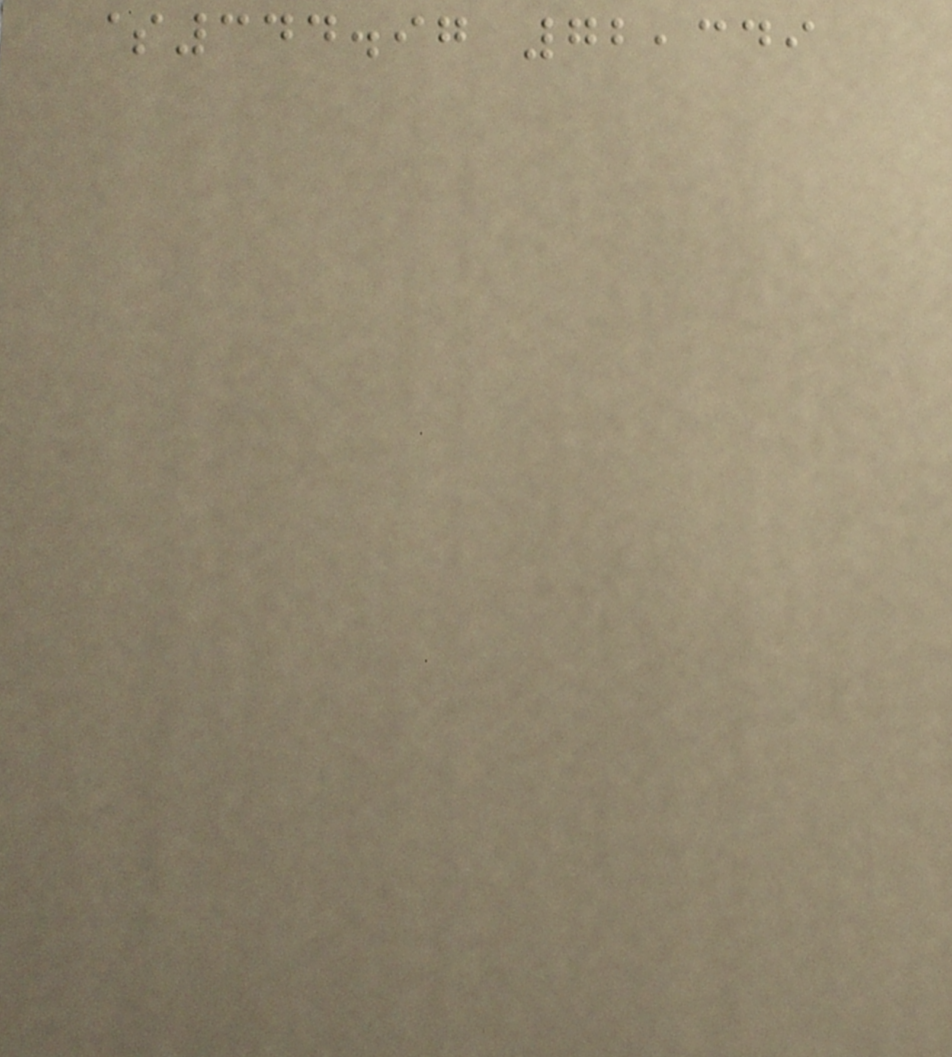$344.97 72,349
